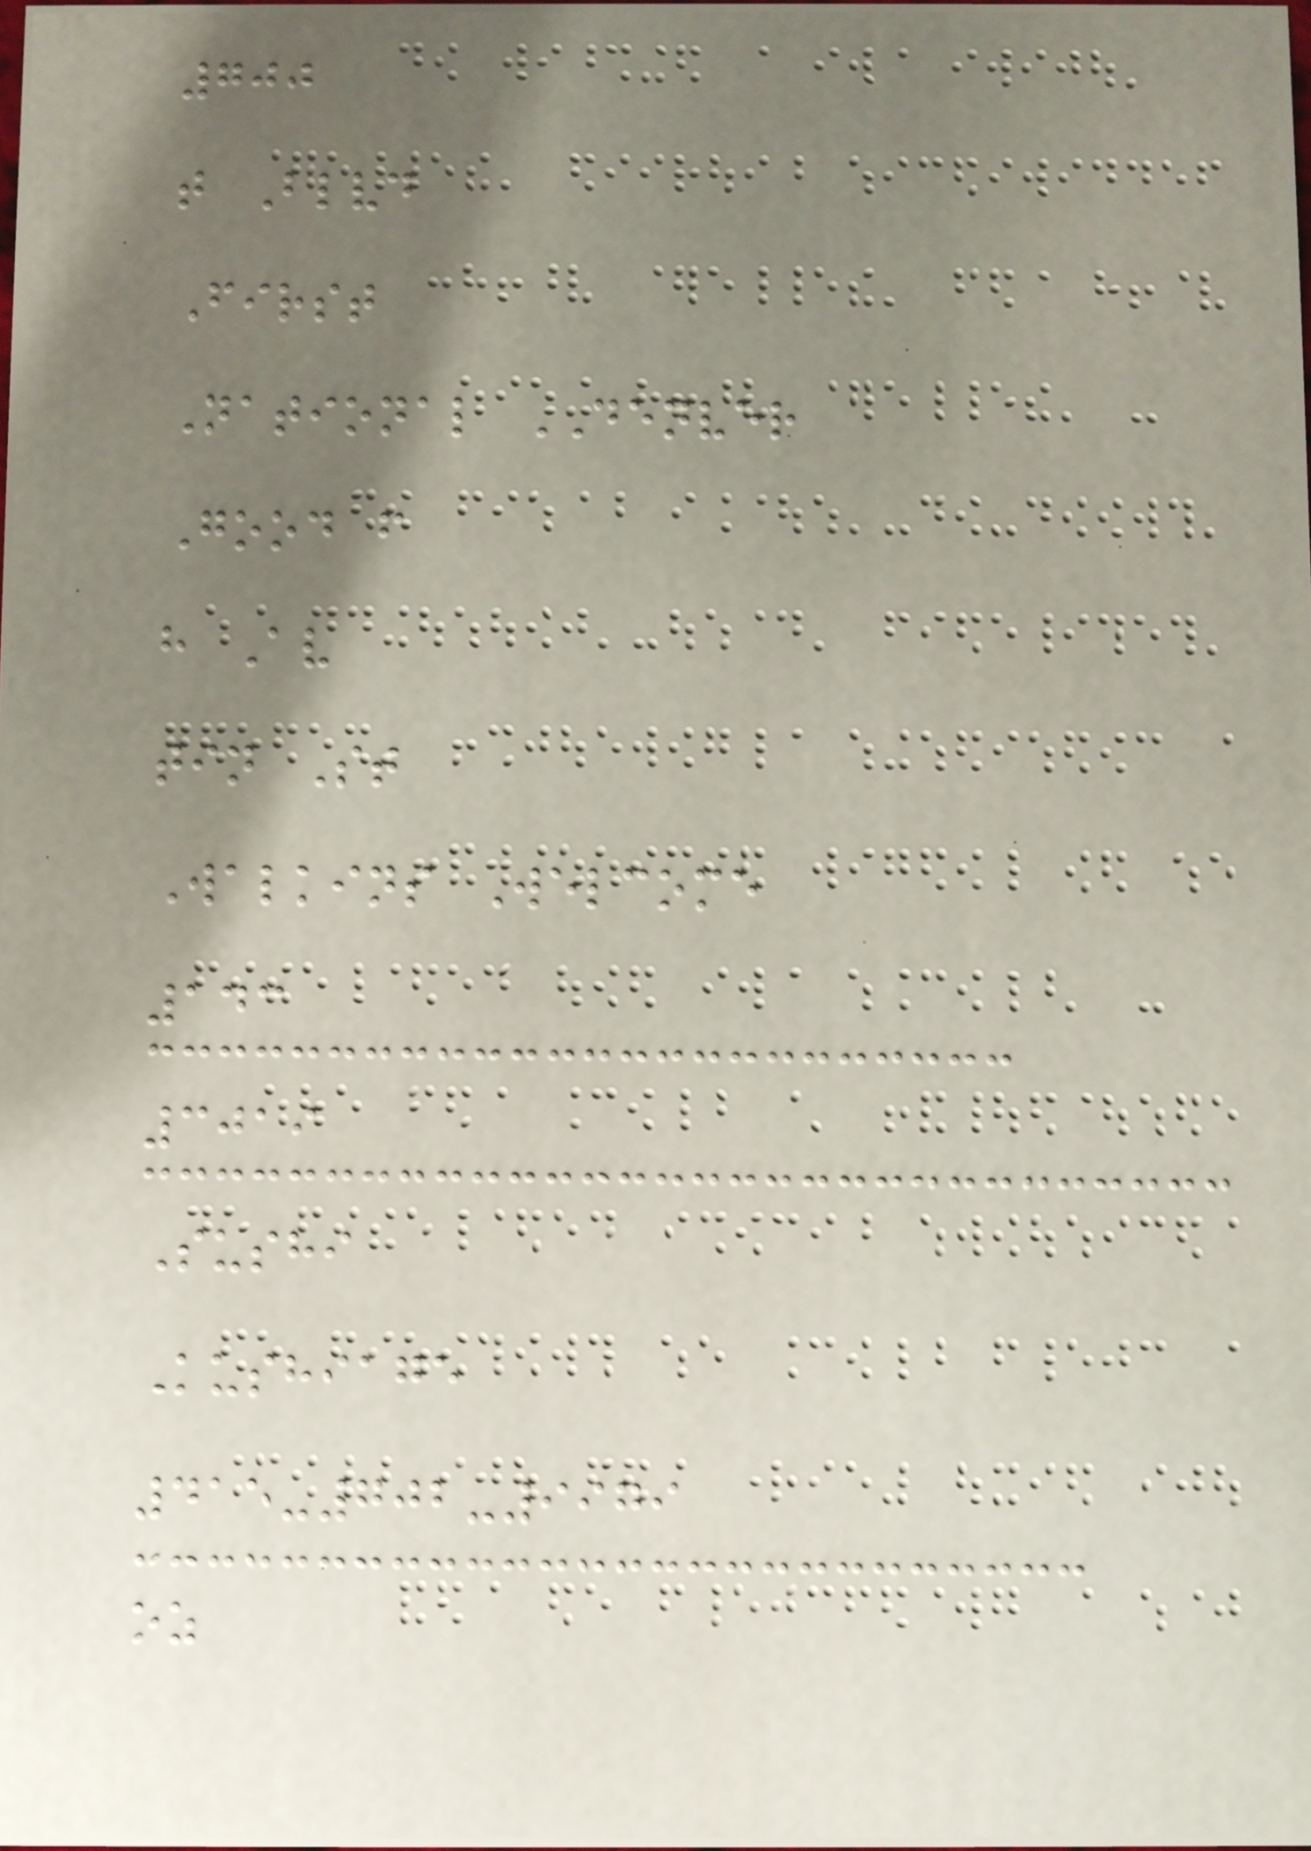700
t Blvd
First
National DENVER
Good f
h Av
tin St
Walkins Welcome
143
3019
Sushi
Kushiage
415-702-9979
oz
